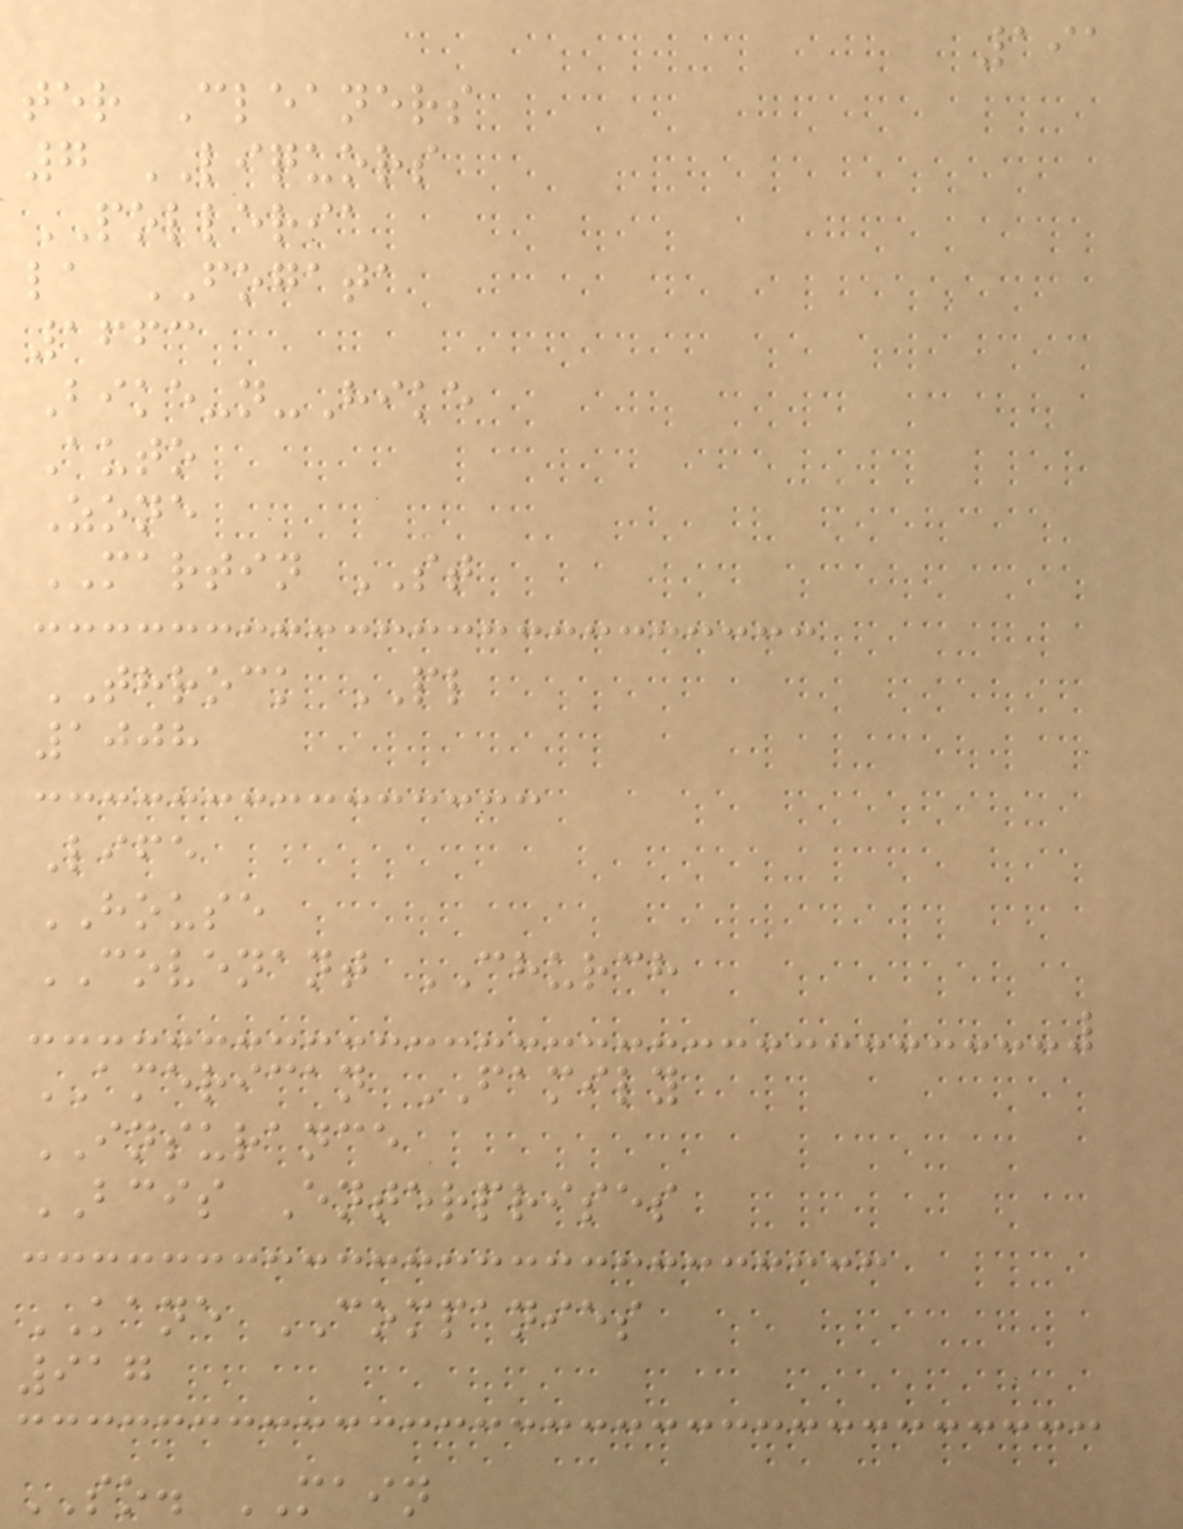191
ter Cleaners
7 LIQUORS
POLLERIA
la FOGATA
1663
Bike-n-Hike
Auto
Zone
MARTIN ST
THROCK PL
1008
Life
HOUSE
COVENANT CHURCH
AMERICAN FAMILY
INSURANCE
BCIS Enterprises
KANE COMPANIES
917
SO. MAIN
